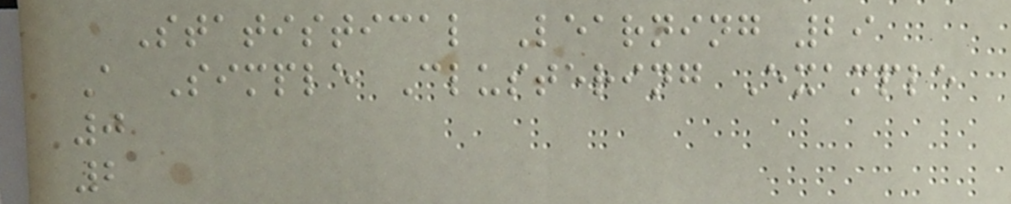Statistical Learning 29
A Simple Clustering Example
0
2
